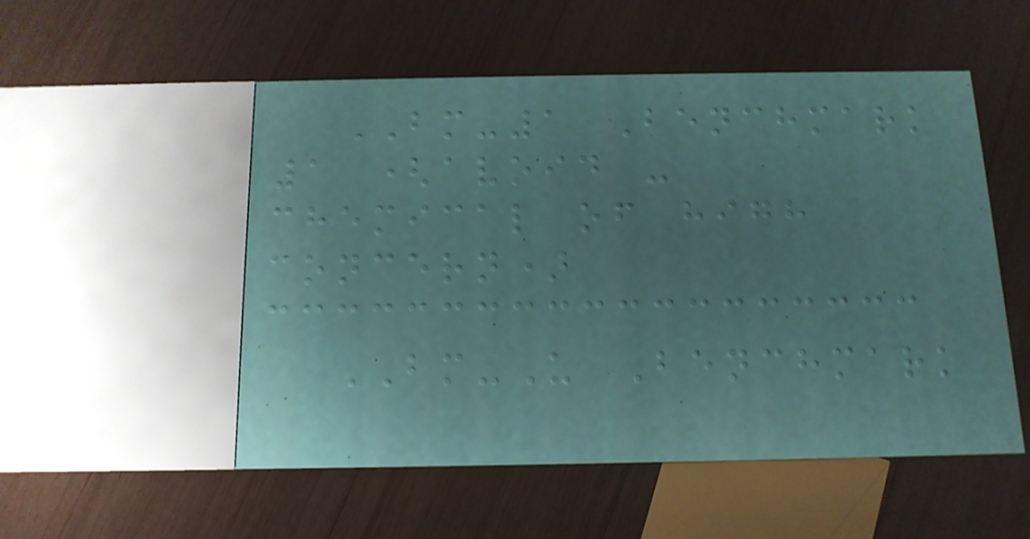BM-1 Benchmark
1 (avoid -
chemical of high
concern)
BM-U Benchmark
